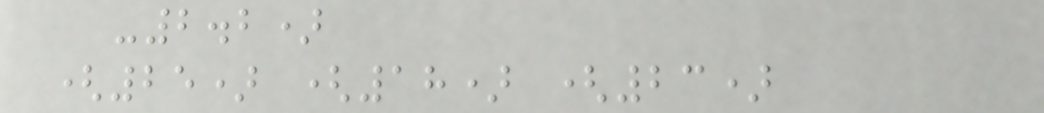-2.2)
(25) (18) (23)
